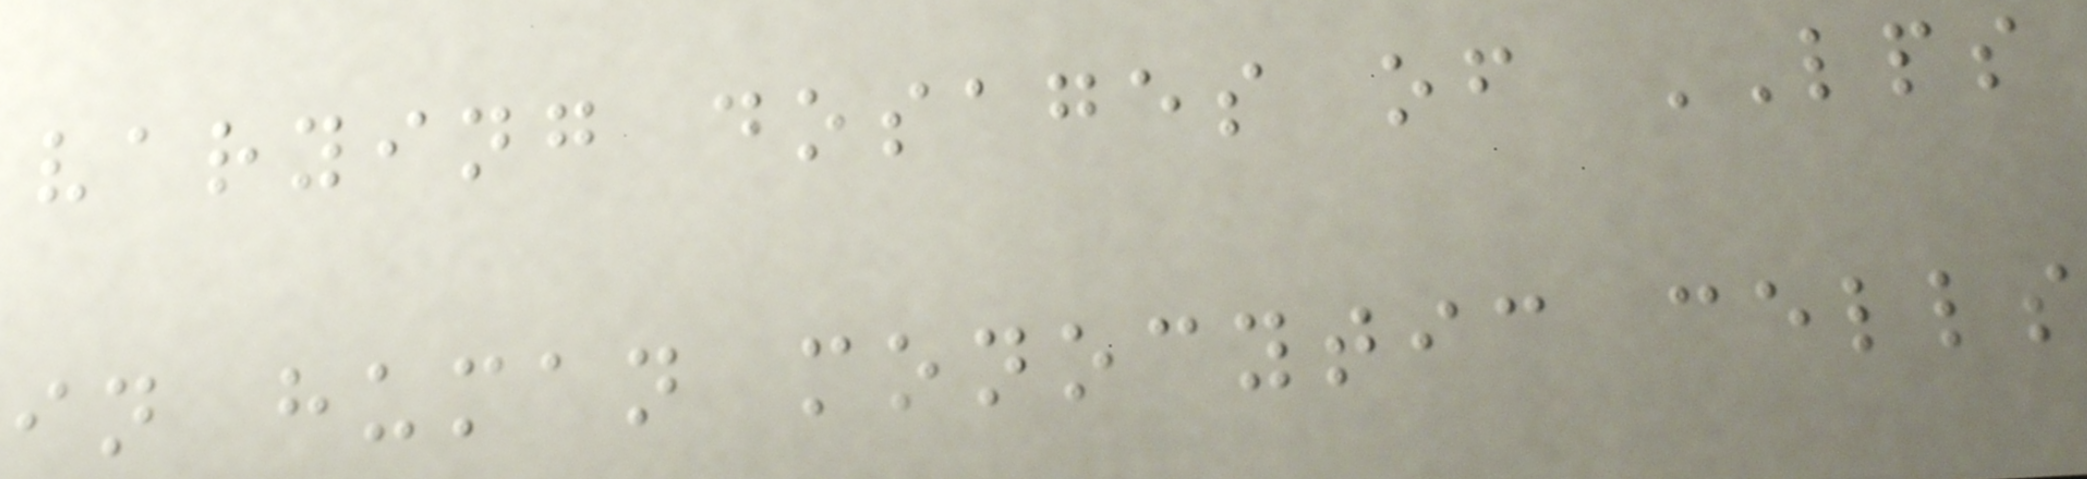varying dosages of LPS
in human monocytic cells
